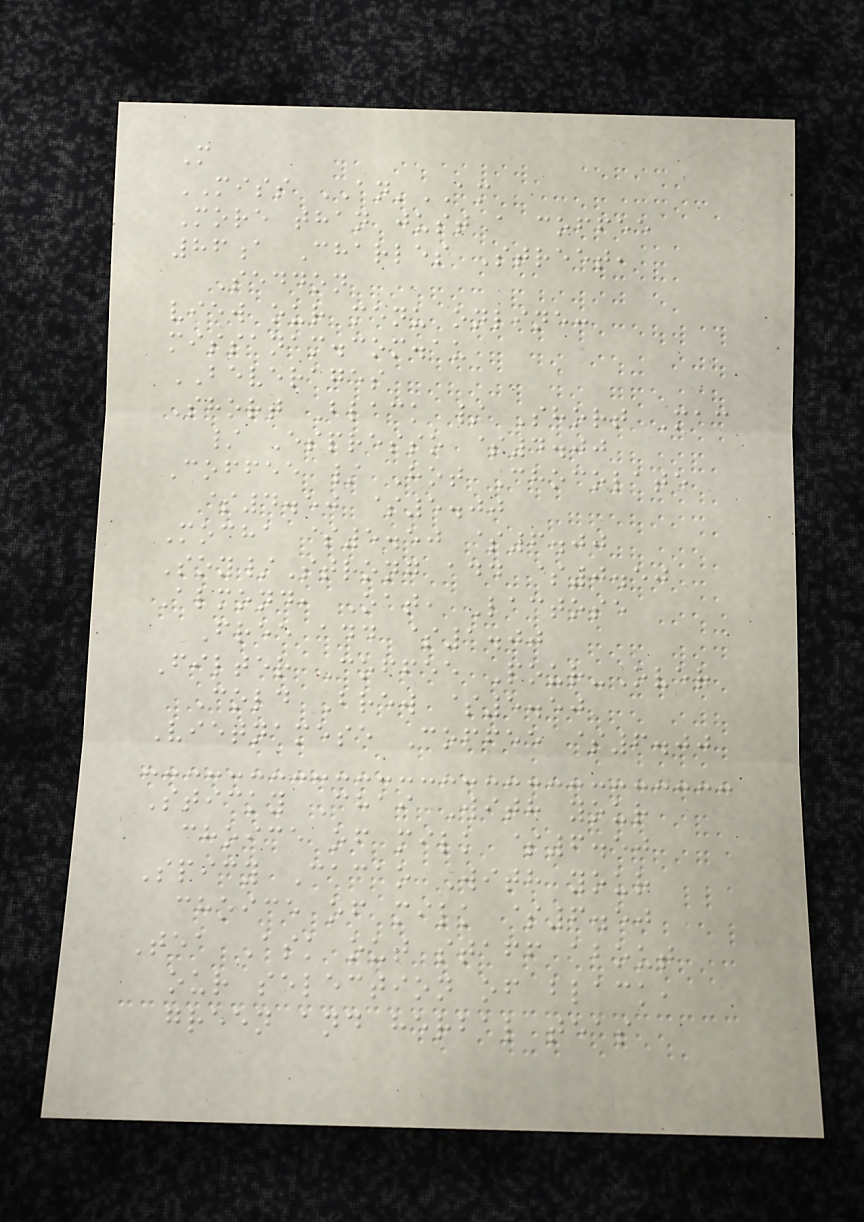M
MISS AN'AM
More than just a coffee
86a Charles Street,
Seddon
view our menu online:
missanam.com.au
BEVERAGES
Short Black / Short Mac
/ Espresso $4.00
Coffee / Hot Chocolate
$4.50 $5.00
Mocha $5.50 $6.00
Soy/Strong add $0.50
Almond, Oat, Lactose
Free add $1.00
Filter Coffee Pour-Over
Cold Brew $5.50
Vietnamese Coffee $6.00
Sticky Chai With your
choice of milk $6.50
Spicy Cacao With your
choice of milk $6.50
Tea Ask out staff about
our selection of black,
green and herbal teas
